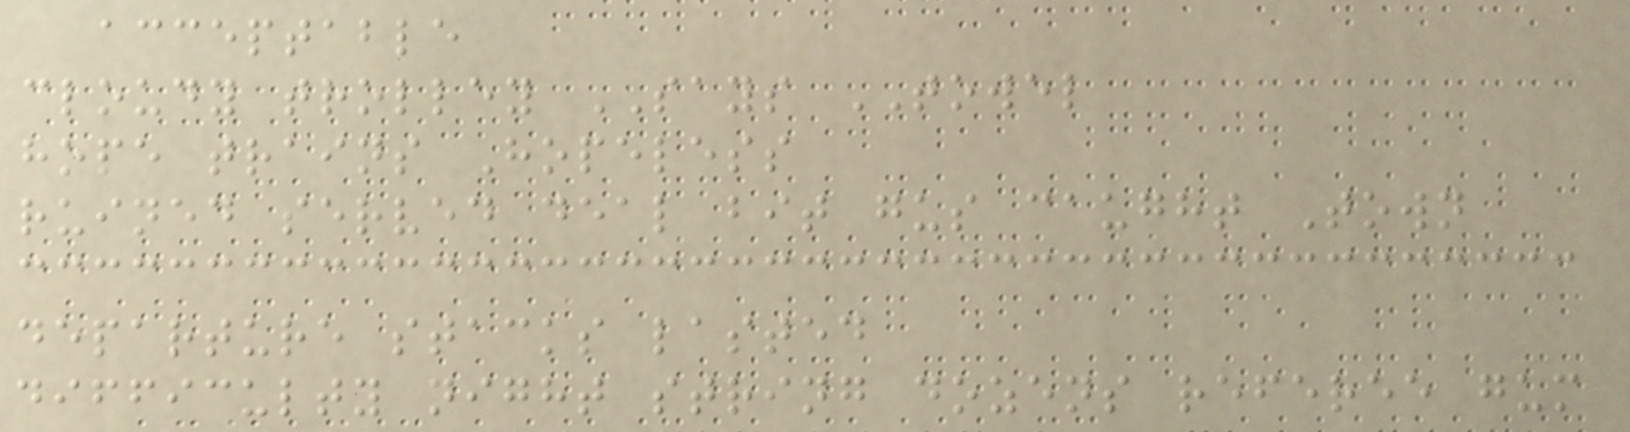acceptable
cloudy trolley SAYS TOWEL
hope trains Hopeless
ruined served deal bit gus caught Town
departure stacks lasted
difficulty night string dozens referee gum
